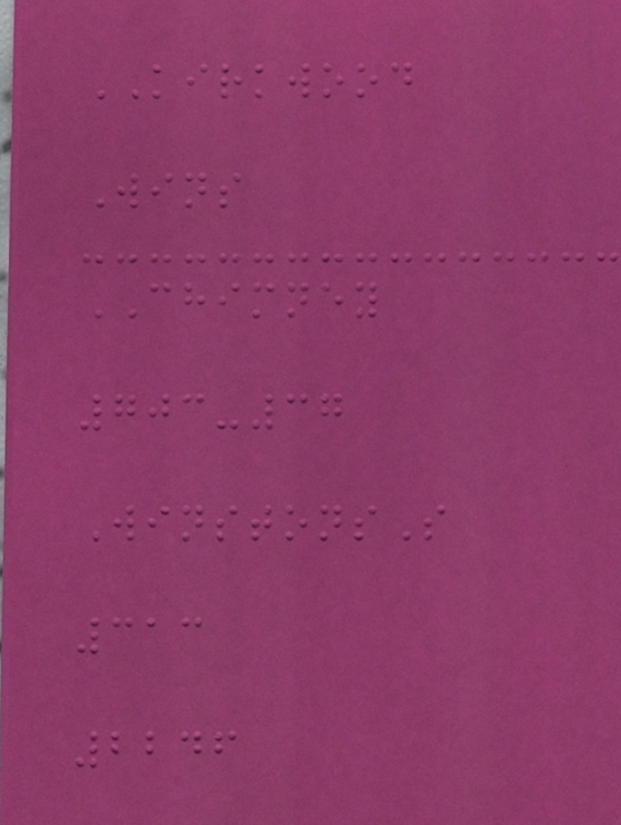KIRKWOOD
Wins
CHIMNEY
703-37
WinstonsS
313
2246
